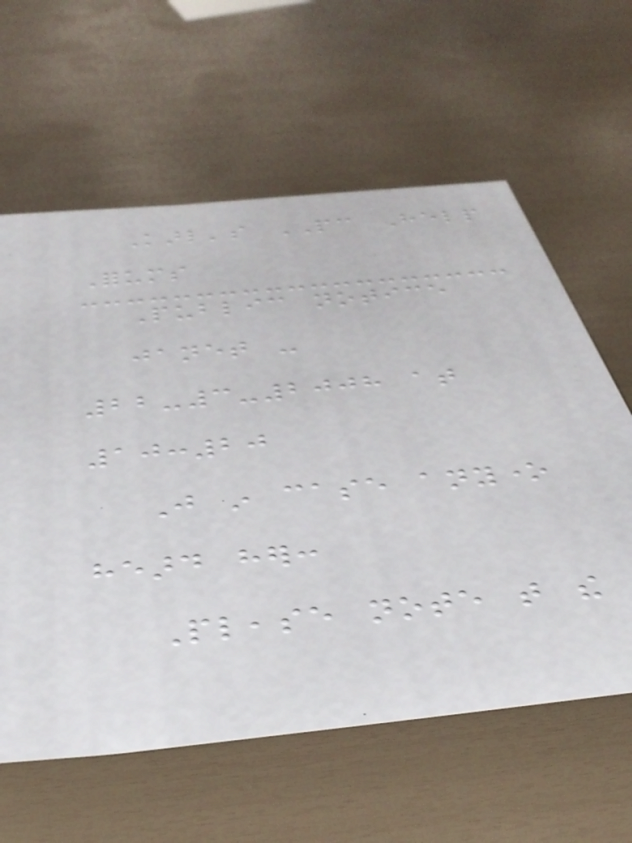Karl's PC Help
Forums
Public notice
janet -
22-3-2008 at
10:20
Just in case anyone
heard her:
Please note that the
